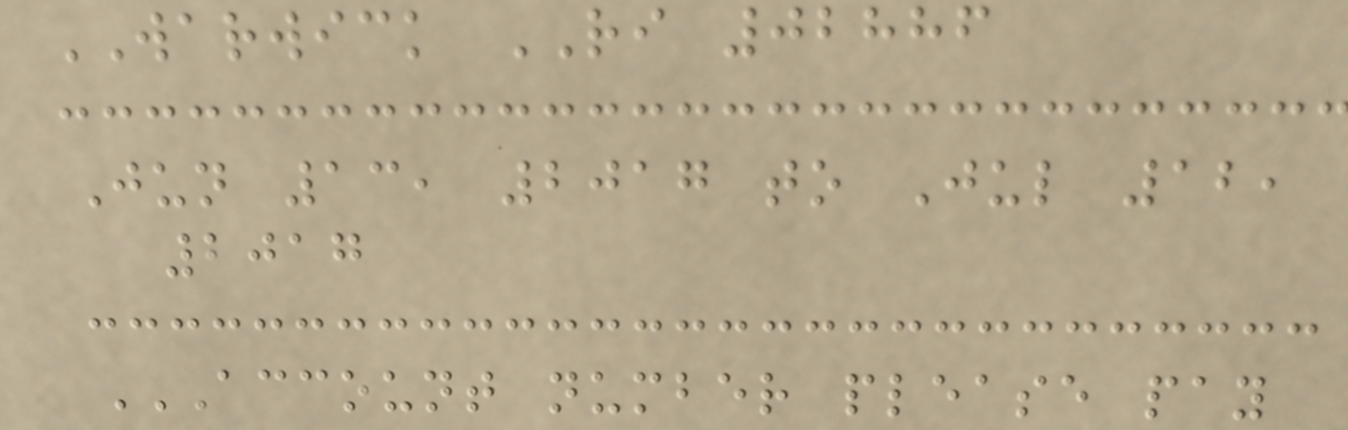WARWICK RI 02886
Jun 13, 2017 to Jul 12,
2017
ACCOUNT NUMBER PLEASE PAY
